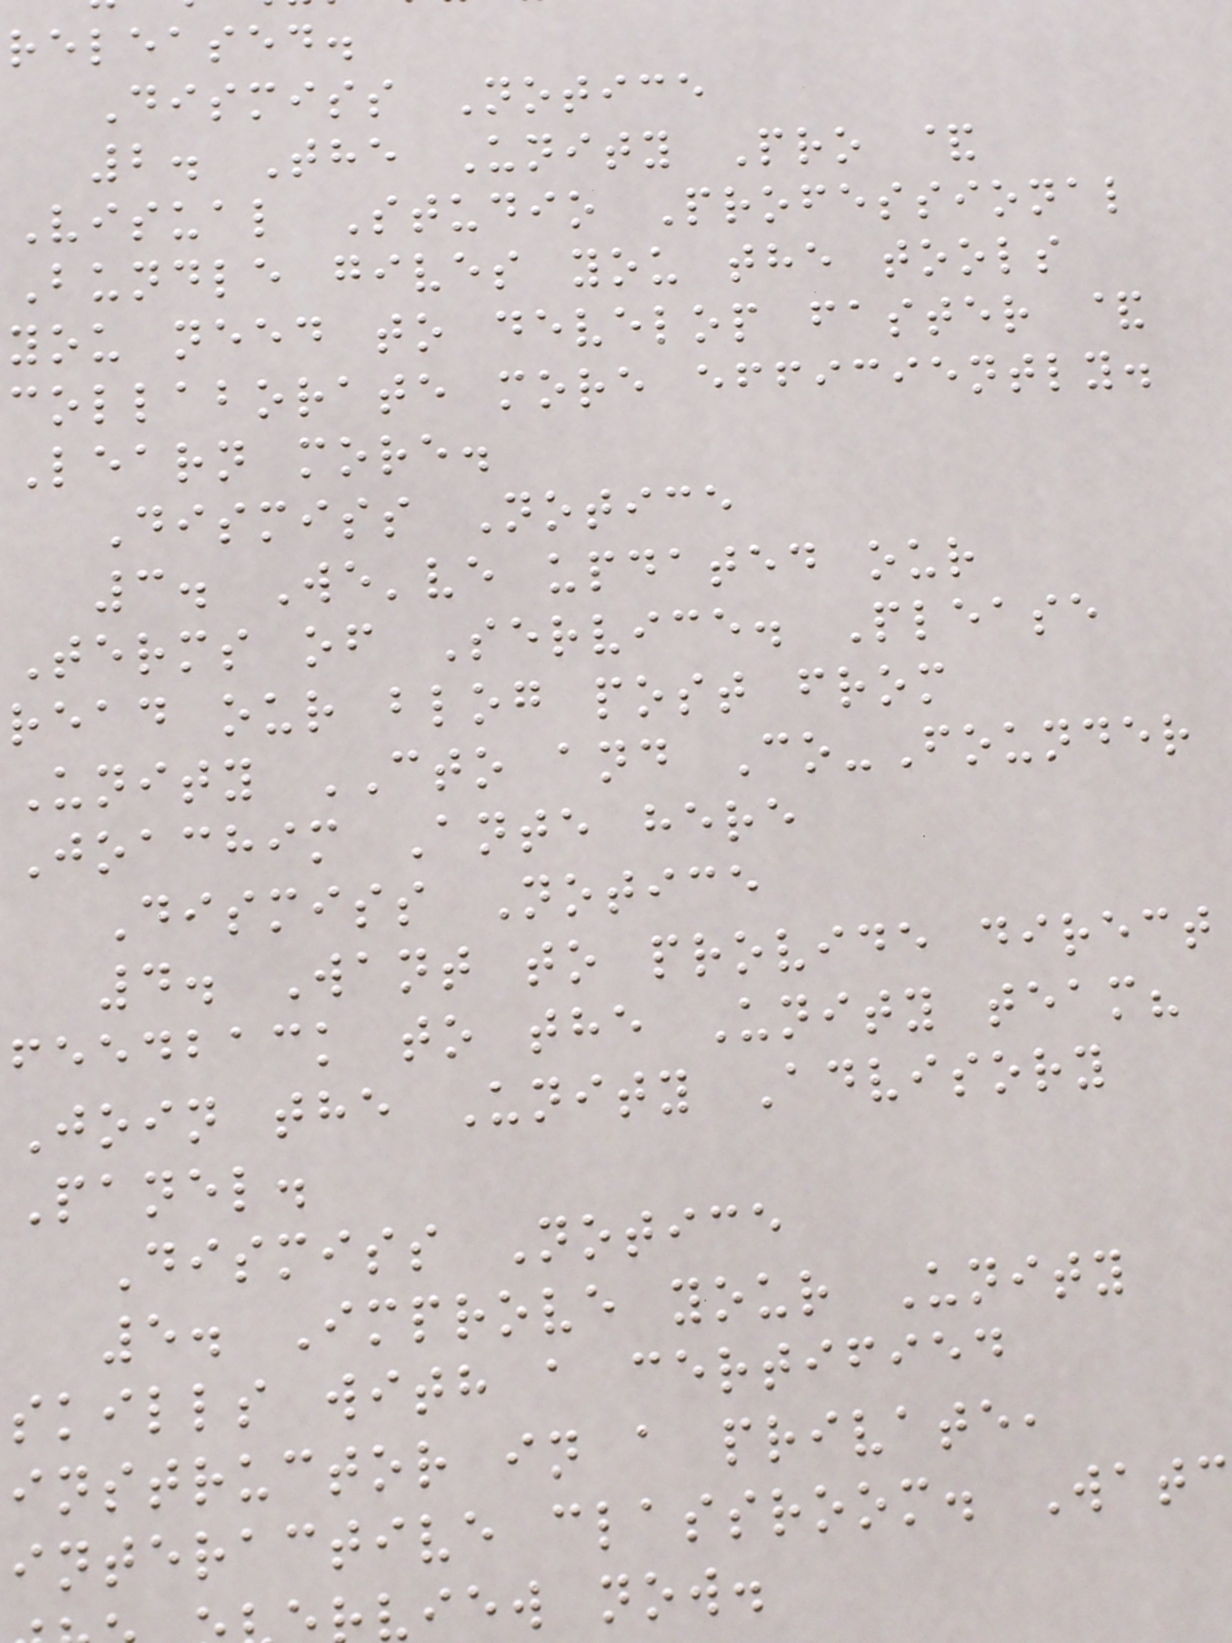released.
Dismiss Notice
2. The Unity Pro &
Visual Studio Professional
Bundle gives you the tools
you need to develop faster &
collaborate more efficiently.
Learn more.
Dismiss Notice
3. We've updated our
Terms of Service. Please
read our blog post from
Unity CTO and Co-Founder
Joachim Ante here
Dismiss Notice
4. Want to provide direct
feedback to the Unity team?
Join the Unity Advisory
Panel.
Dismiss Notice
5. Improve your Unity
skills with a certified
instructor in a private,
interactive classroom. Watc
view now.
